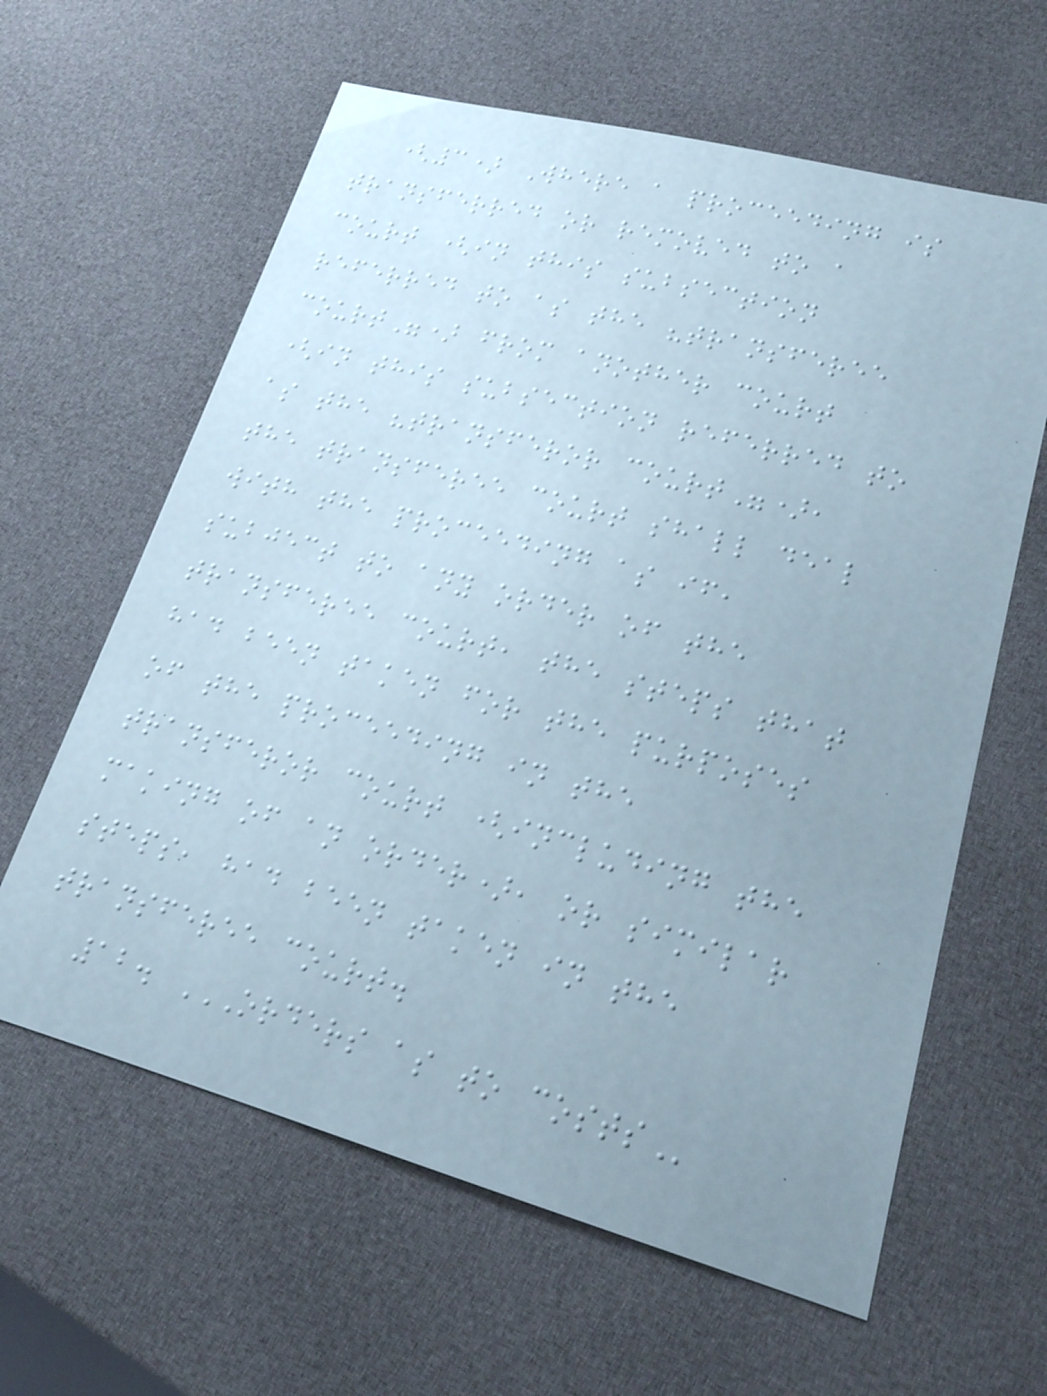(3) Where a proceeding is
transferred or removed to a
court (in this subsection
referred to as the "transferee
court") from another court
(in this subsection referred to
as the "transferor court"),
the transferee court shall deal
with the proceeding as if,
subject to any order of the
transferee court, the steps that
had been taken for the purposes
of the proceeding in the
transferor court (including the
making of an order), or similar
steps, had been taken in the
transferee court.
12. ORDERS AS TO COSTS
